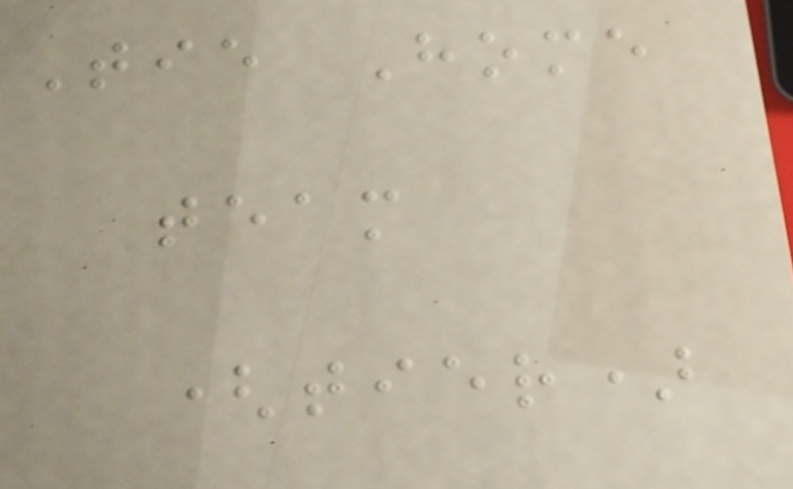Tie Home
team
(tier)
